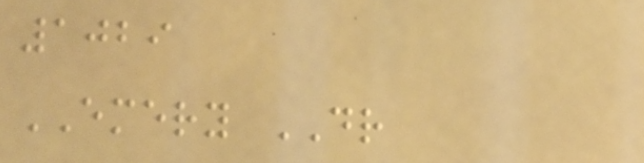1029
EMERY DR
